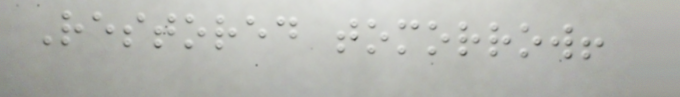Restored tomorrow!
